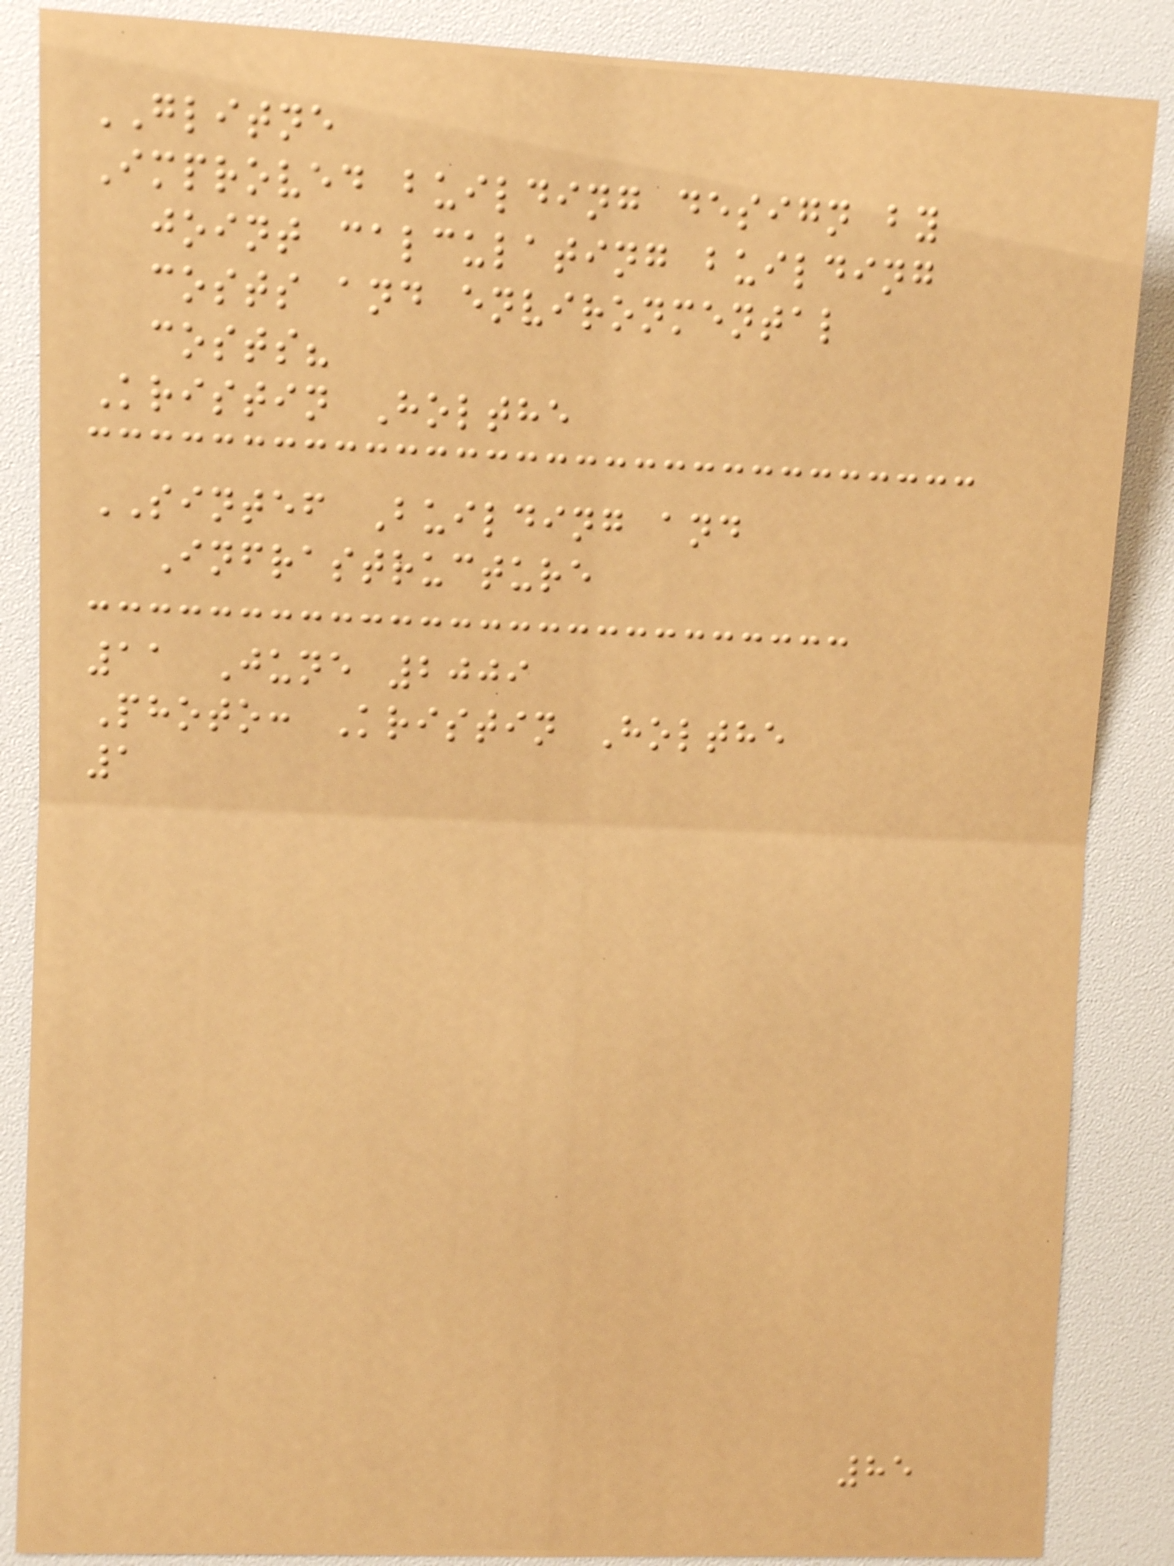GLITNE
Improved building design by
joint calculating building
costs and environmental
costs?
Kristin Holthe
SINTEF Building and
Infrastructure
11 June 2009
Photo: Kristin Holthe
1
85
